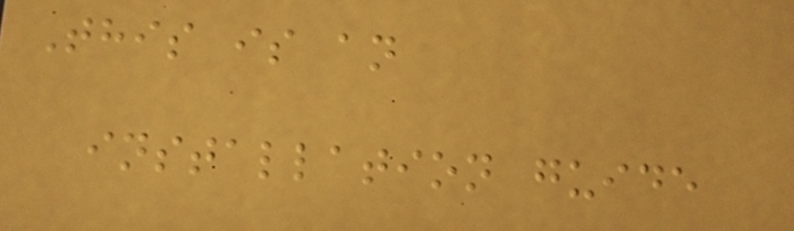This is an
installation guide
